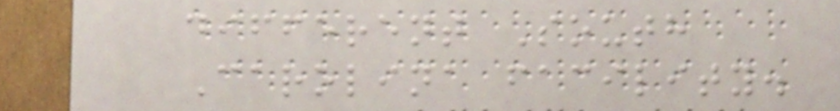different South
Carolina facility.
